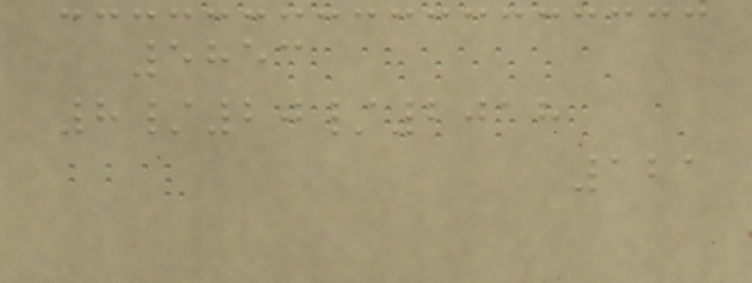5853
8/20/2018
121
